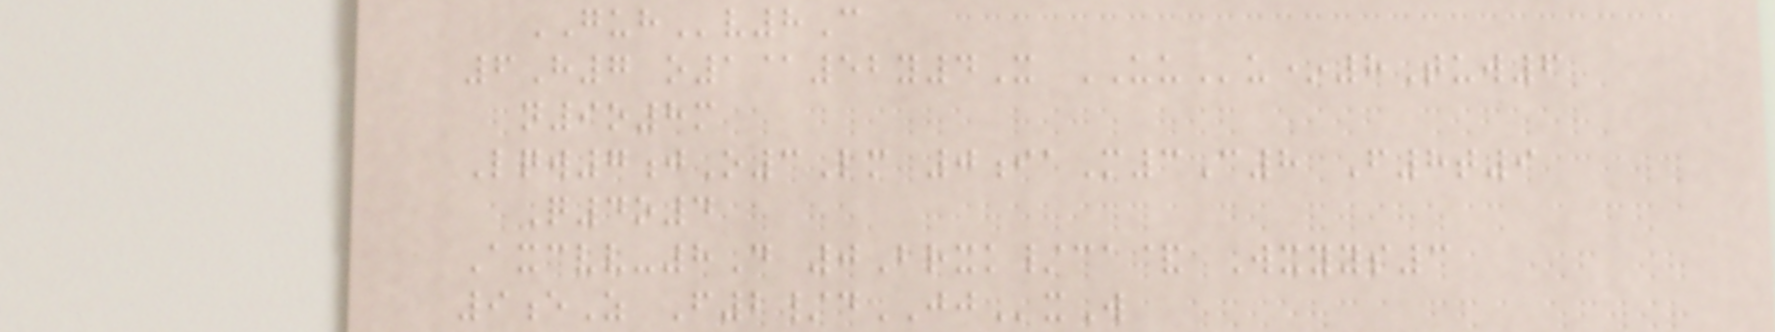GUHv8C
6H7 o1@52y4X UUu*8Tuw6
n9o8m
Lqw7jO3Lm 0iaM3C8 F8t9
Q4o4
Axcvv-8D 0Brxk/ca& Wxyys3
9eZ F2/dJJxW
